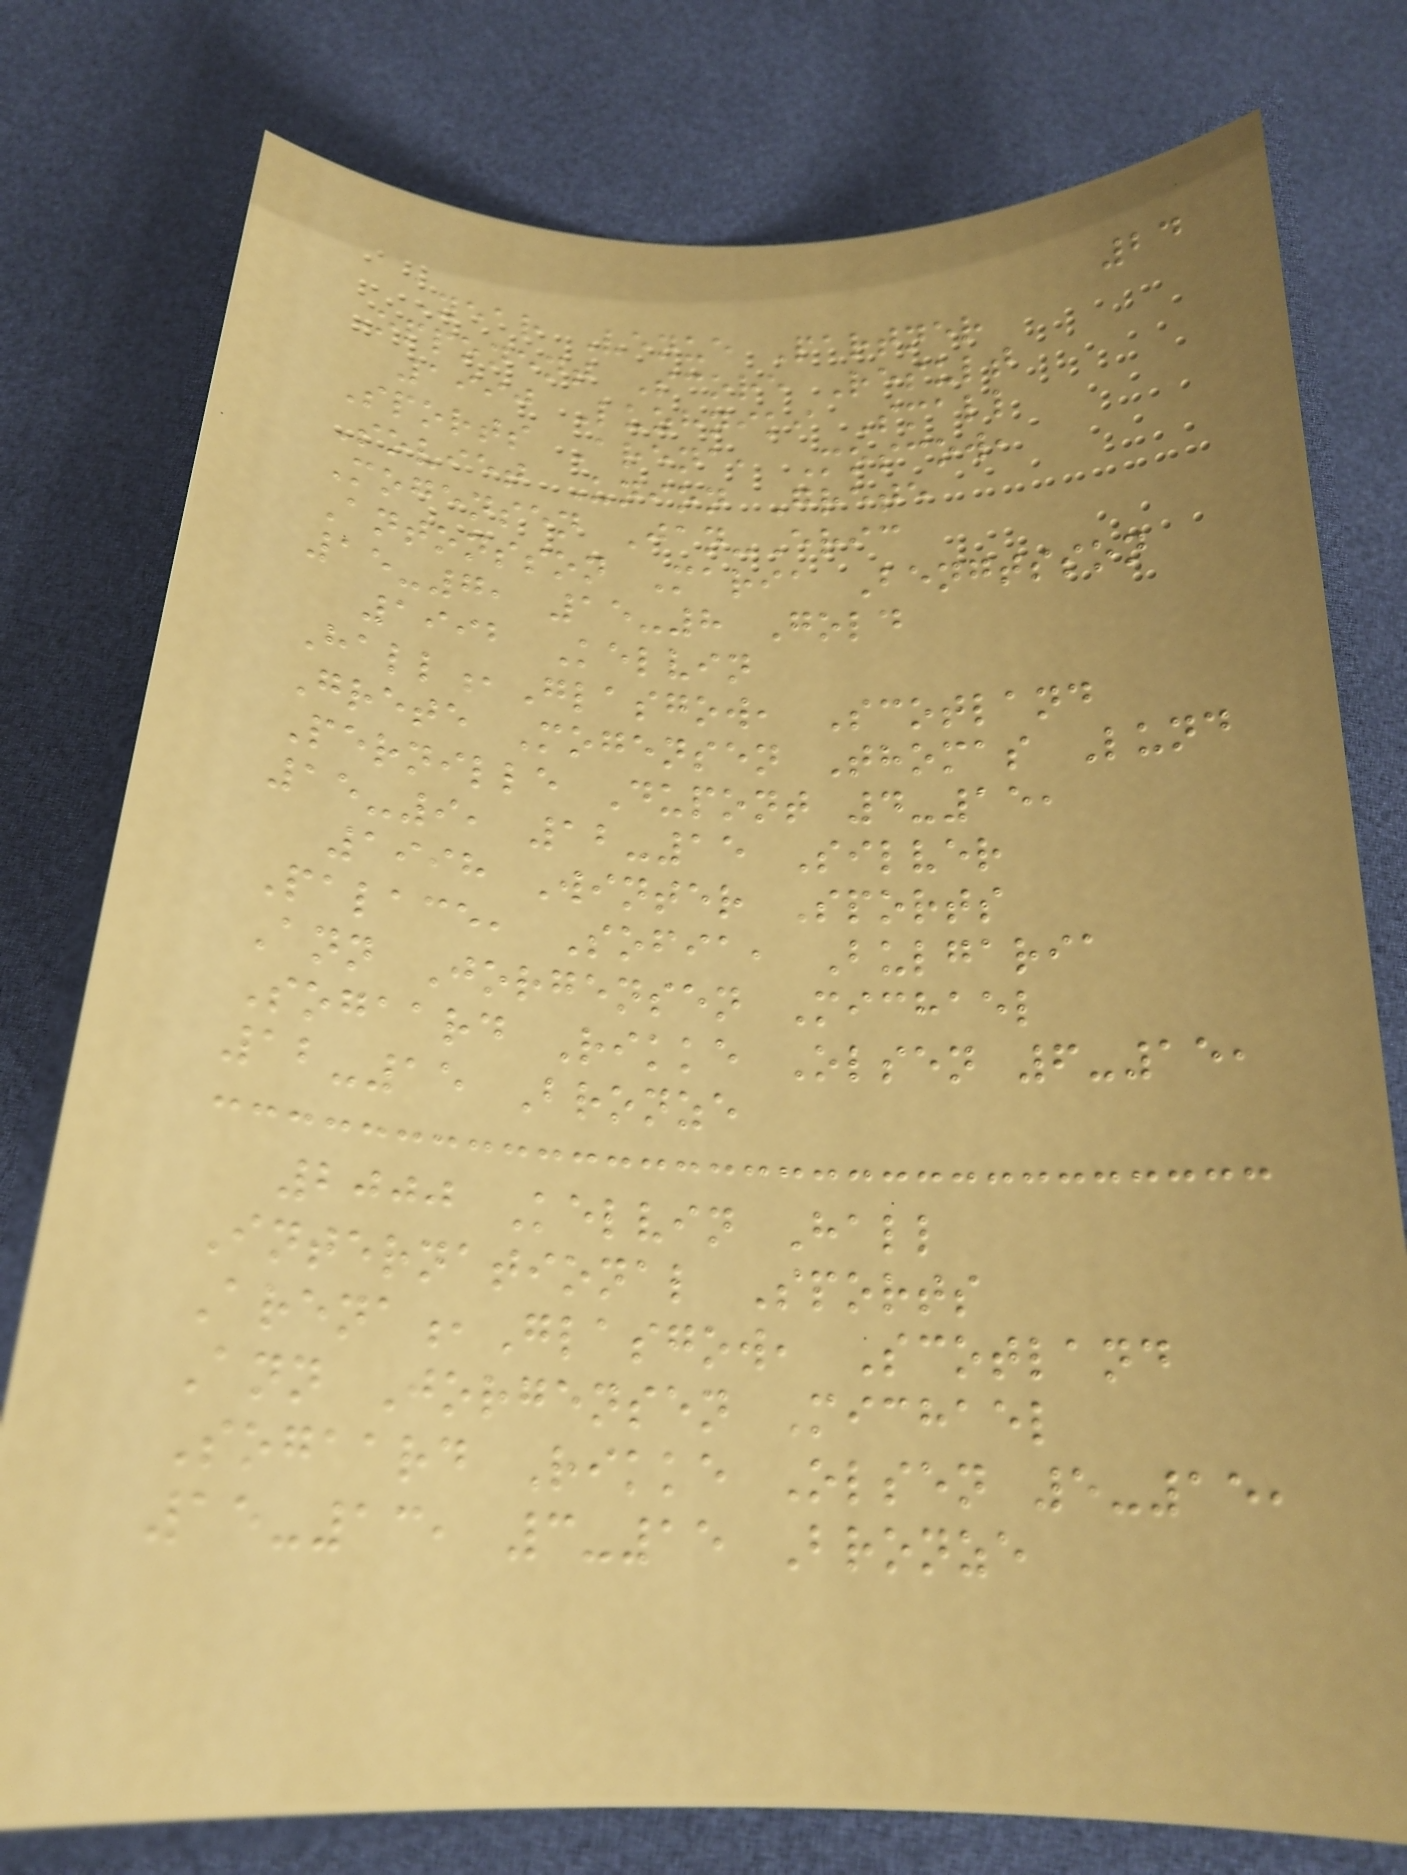24
Year Venue Partner
Opponent Score Result
1990 Luzhniki Small
Sports Arena, Moscow,
Soviet Union Grete
Mogensen Jan-Eric
Antonsson Maria Bengtsson
15-7, 15-8 Gold
1992 Kelvin
Hall,Glasgow, Scotland
Grete Mogensen Thomas Lund
Pernille Dupont 4-15,
15-9, 12-15 Silver
1998 Winter Sports
Palace, Sofia, Bulgaria
Ann Jorgensen Michael
Sogaard Rikke Olsen 6-15,
12-15 Bronze
2000 Kelvin Hall
International Sports
Arena,Glasgow, Scotland
Ann Jorgensen Michael
Sogaard Rikke Olsen 5-15,
15-13, 3-15 Bronze
